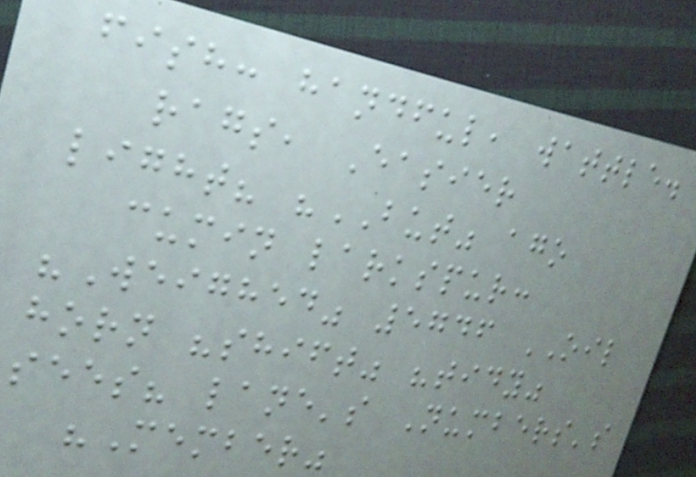fish: handful, wattle.
rags, Easier
light? "BUT" ago
cumin larkspur:
"Weighed" 5746 OIL
horn "shift" "tidy"
sees? lane's Numbers's
"Member"
